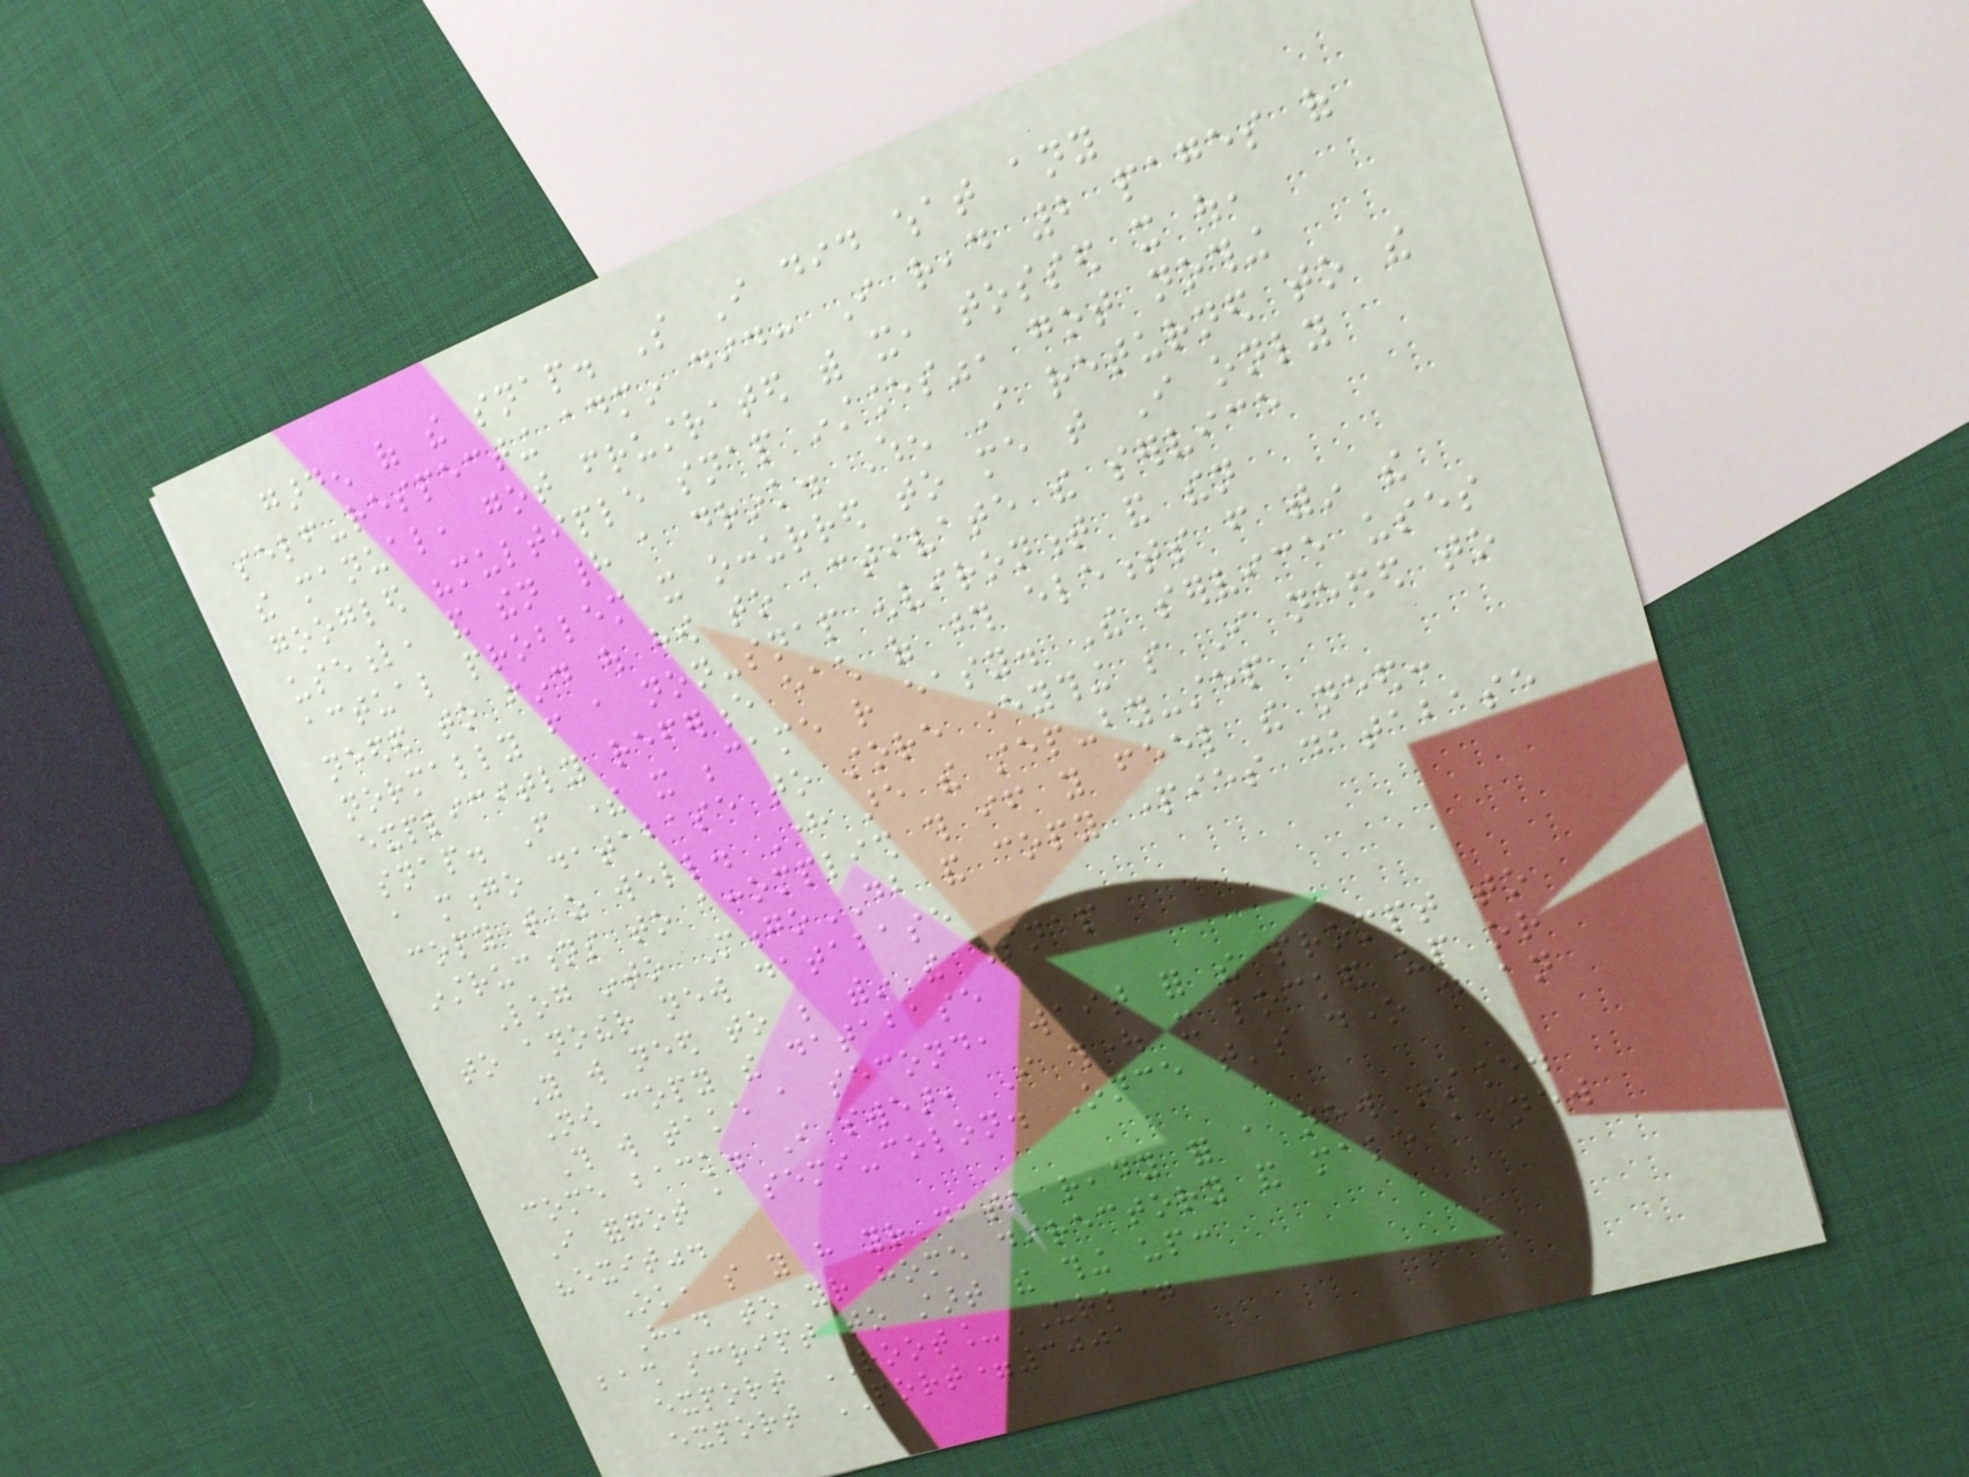garden of the snap. So I did what any
self-respecting admin did: I read 2 pages of
the manual, got frustrated with it, tossed it out,
googled "multiple snap instances", got nothing
useful, and then had a drink. When I returned to the
actual problem it occurred to me that I only
needed to find out how to activate the service
normally from a non-snap environment and then
explicitly reference each of those elements from within the
snap. From there it became rather easy. The service uses
a mongo database to store everything so I needed to
copy that as well. Here are the step-by-step
instructions to accomplish this if you feel the need:
Log into MongoDB and copy parties database
to another new database
You will need to be within the Snap
Now copy the database
This will take a second, wait for the prompt to
come back. I swear, I thought it locked up or
I forgot a semi-colon. Once that's done do an
"exit".
Ok, so you have your data ready for a new instance.
Head to your home directory and make a new
bash script to start the thing up:
export ROOT_URL=
export PORT=3001
